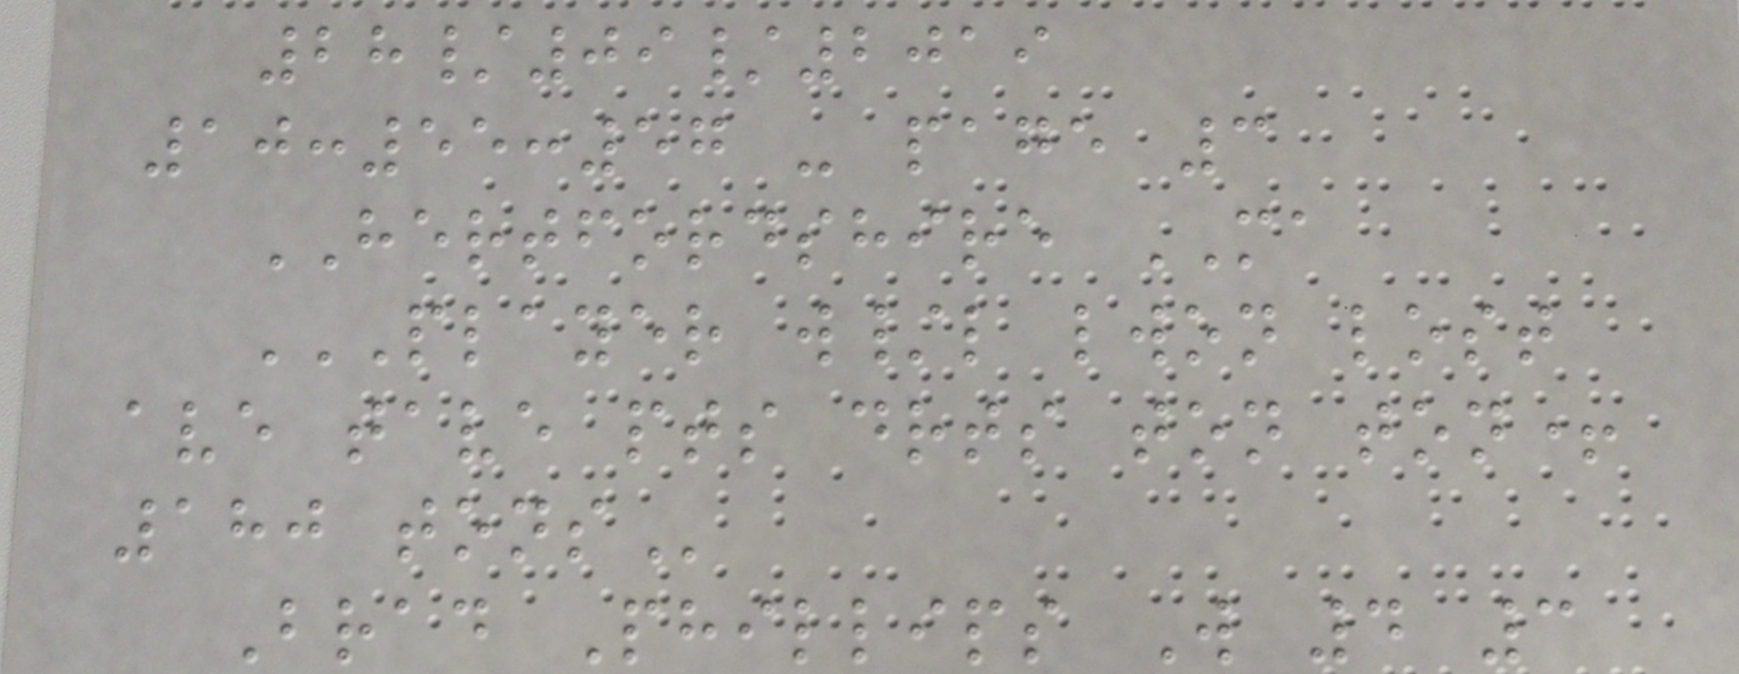28/09/2019
10:55:57 - page 3
HERTFORDSHIRE MA
PLAYER W/L LWON LOST
AVE TAVE PTS DRTS TON TON+
180 TONS
Brad Phillips W 4 3
